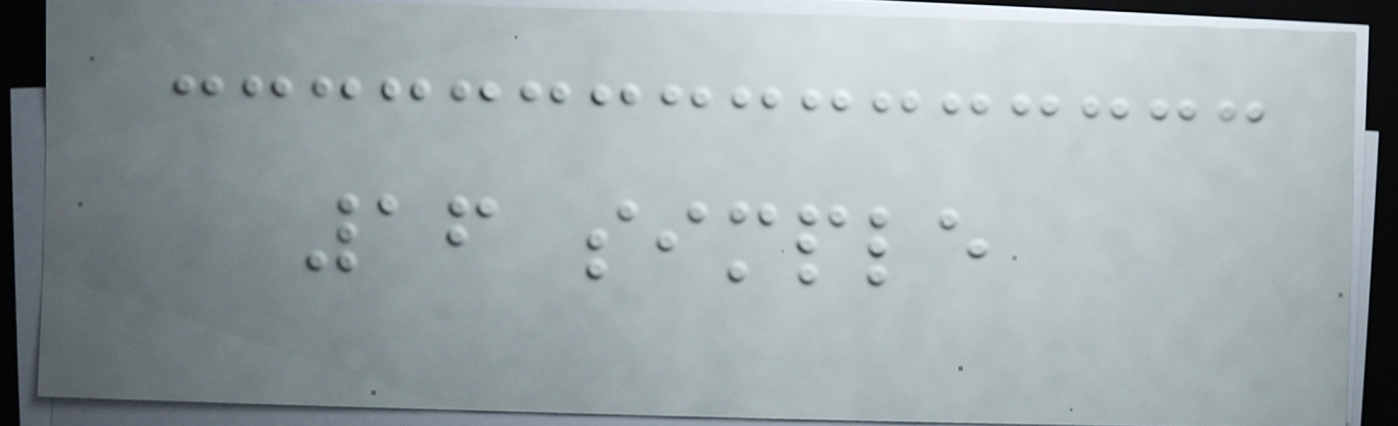16 simple
